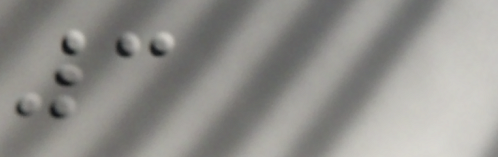3
